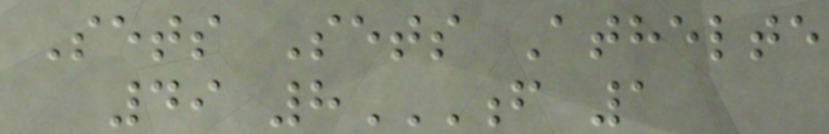Sets Sets Athelte
49 8F 1
